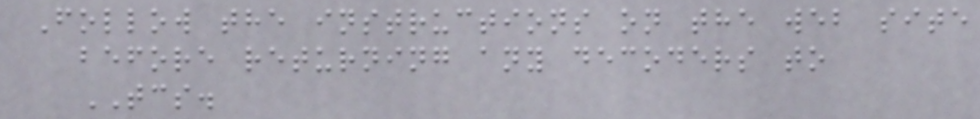Follow the instructions on the web site
before returning any decoders to
TCS.
